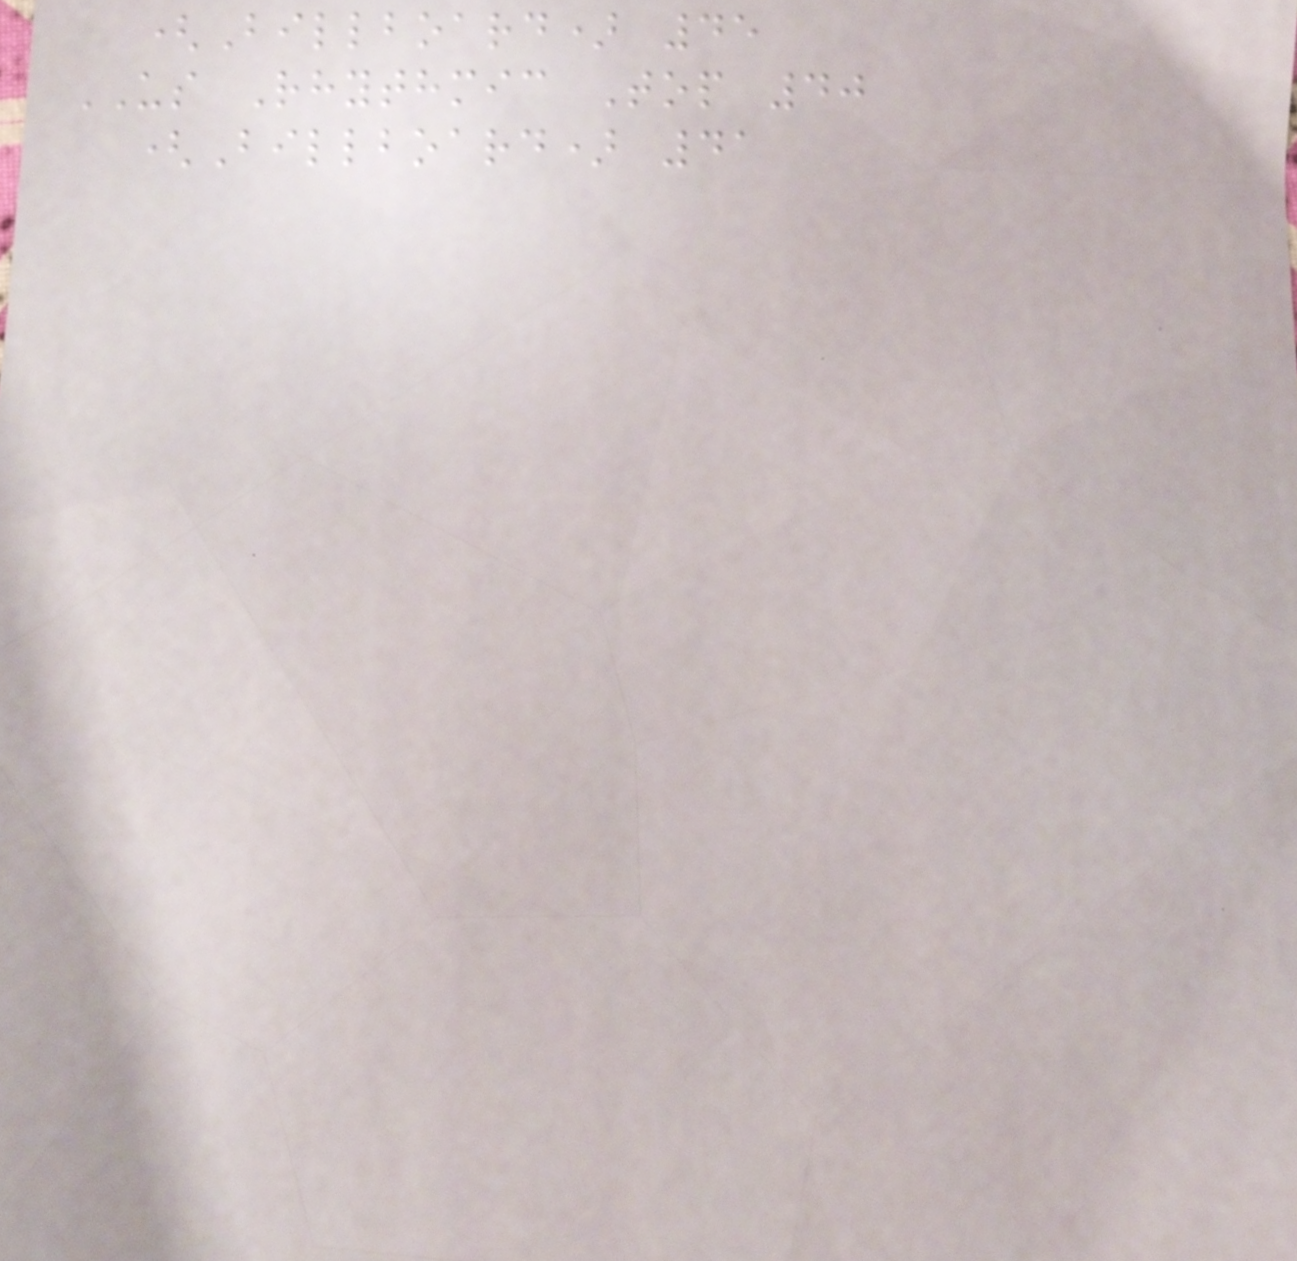(Billboard) 45
US Rhythmic Top 40
(Billboard) 41
